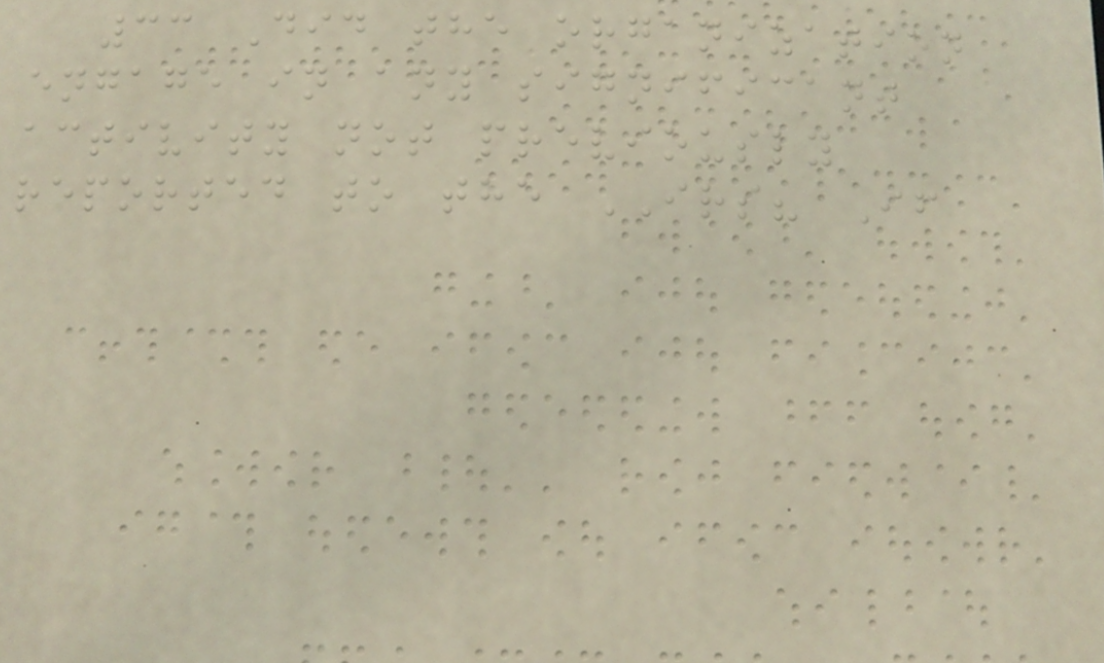33 Did the organization
engage in any significant
activity not previously
reported to the IRS? If
